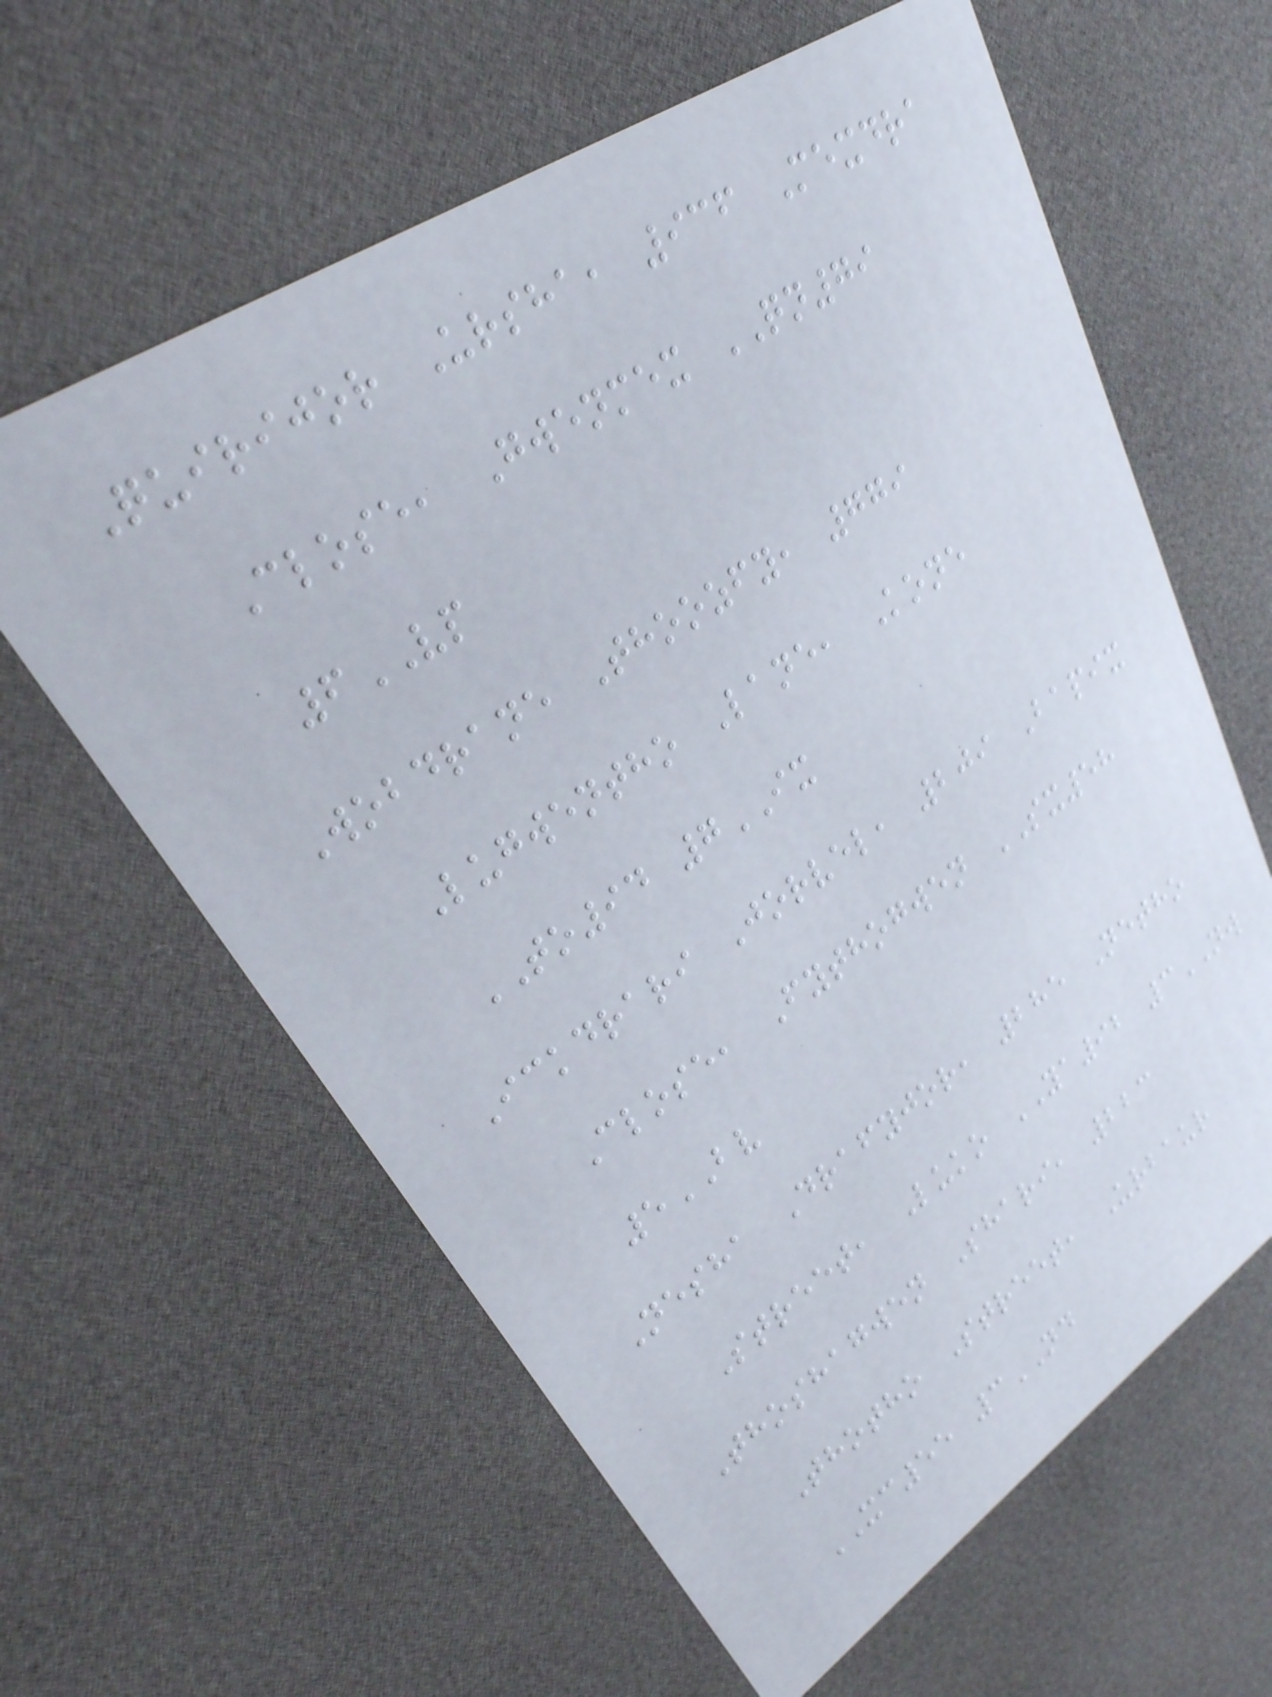Quirijor Ursha, 936 Mexdra
Close, Gwenmex QN79
6VP
Wobdrane Thoozfy, 779
Lugwentho Lane, Kone
TO94 7IX
Ickdrari Jorvel, 209 Bapix
Close, Fythogwen SX58
5BV
Nesha Drafyjor, 285 Netho
Street, Luko YA92 3NW
Thoshagwen Shari, 223
Thotho Street, Urbaur
XC55 3ND
